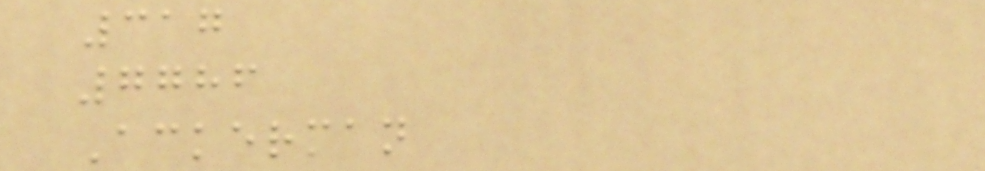317
7786
Ackerman
